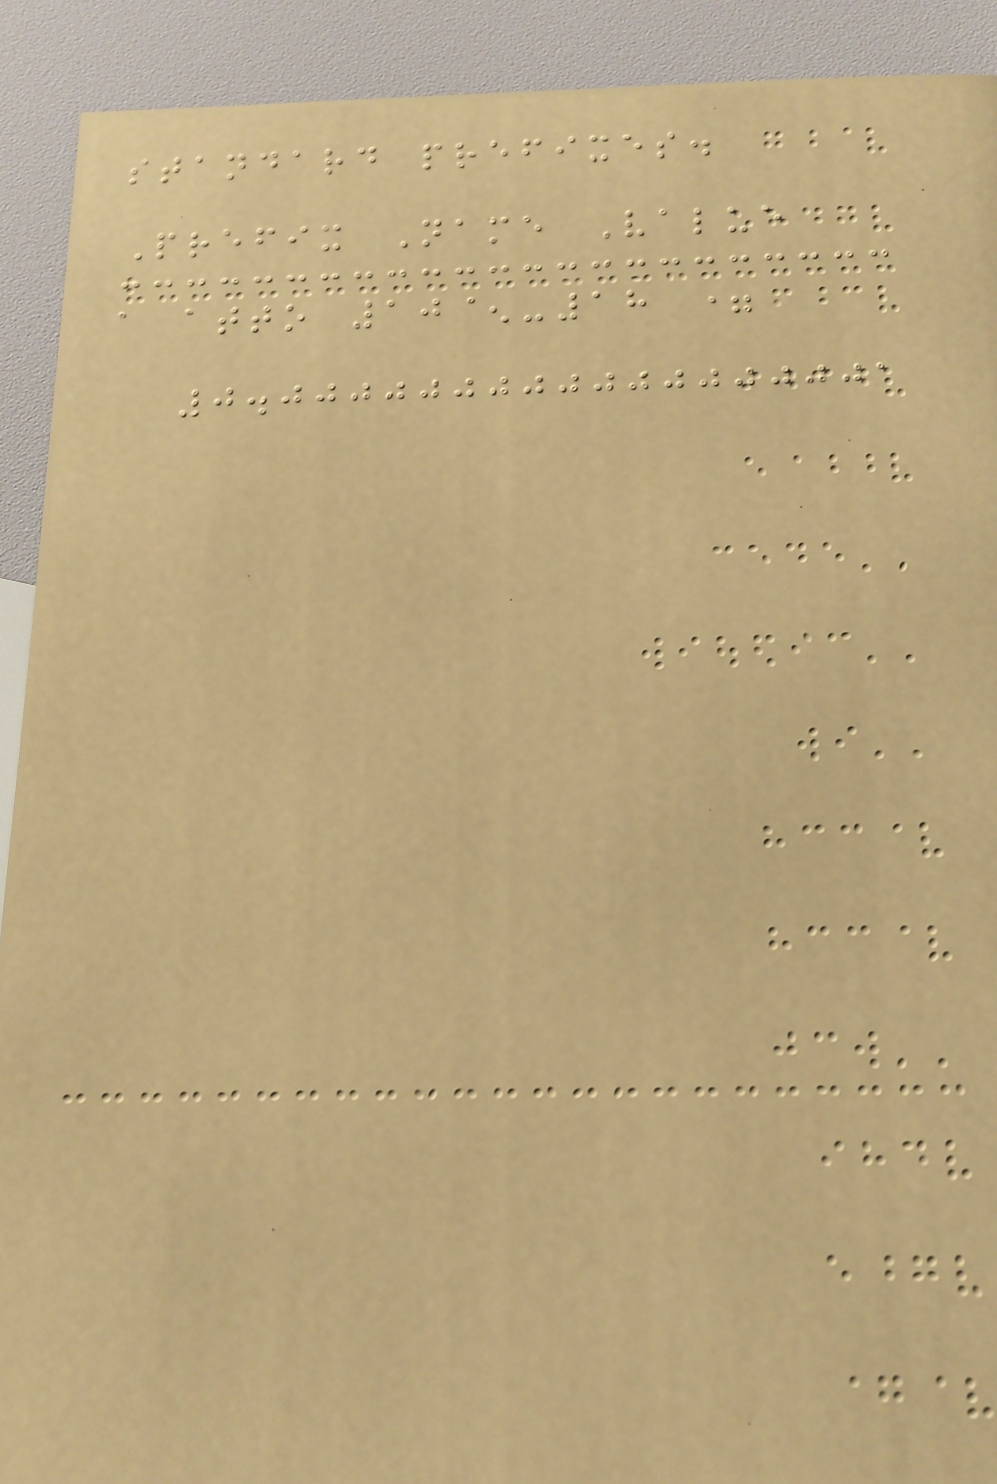standard prefixes.
Prefix Name Value
a atto 10^-18 =
0.000000000000000001
